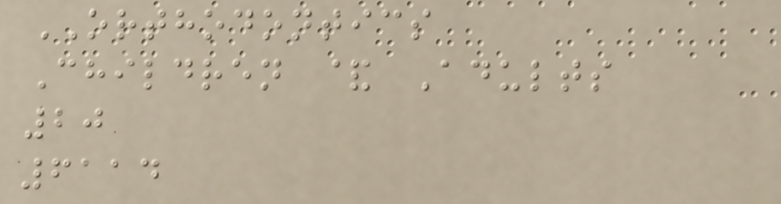ORTHODONTICS
Children & Adults
20
6114
